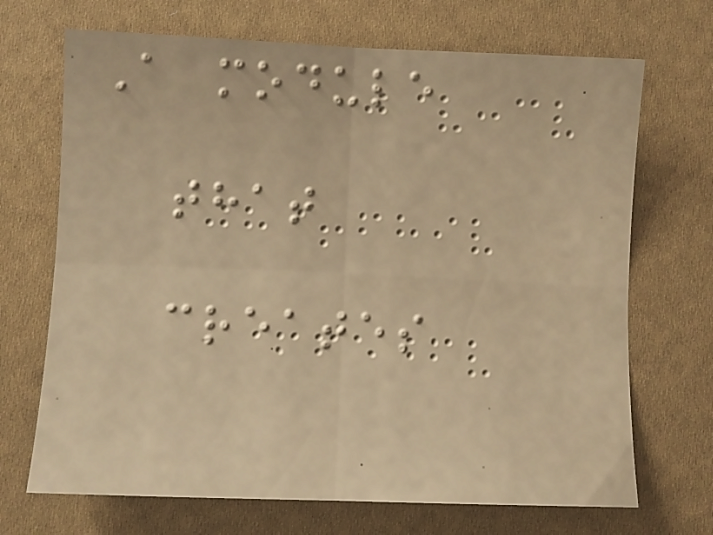A module
that
creates
